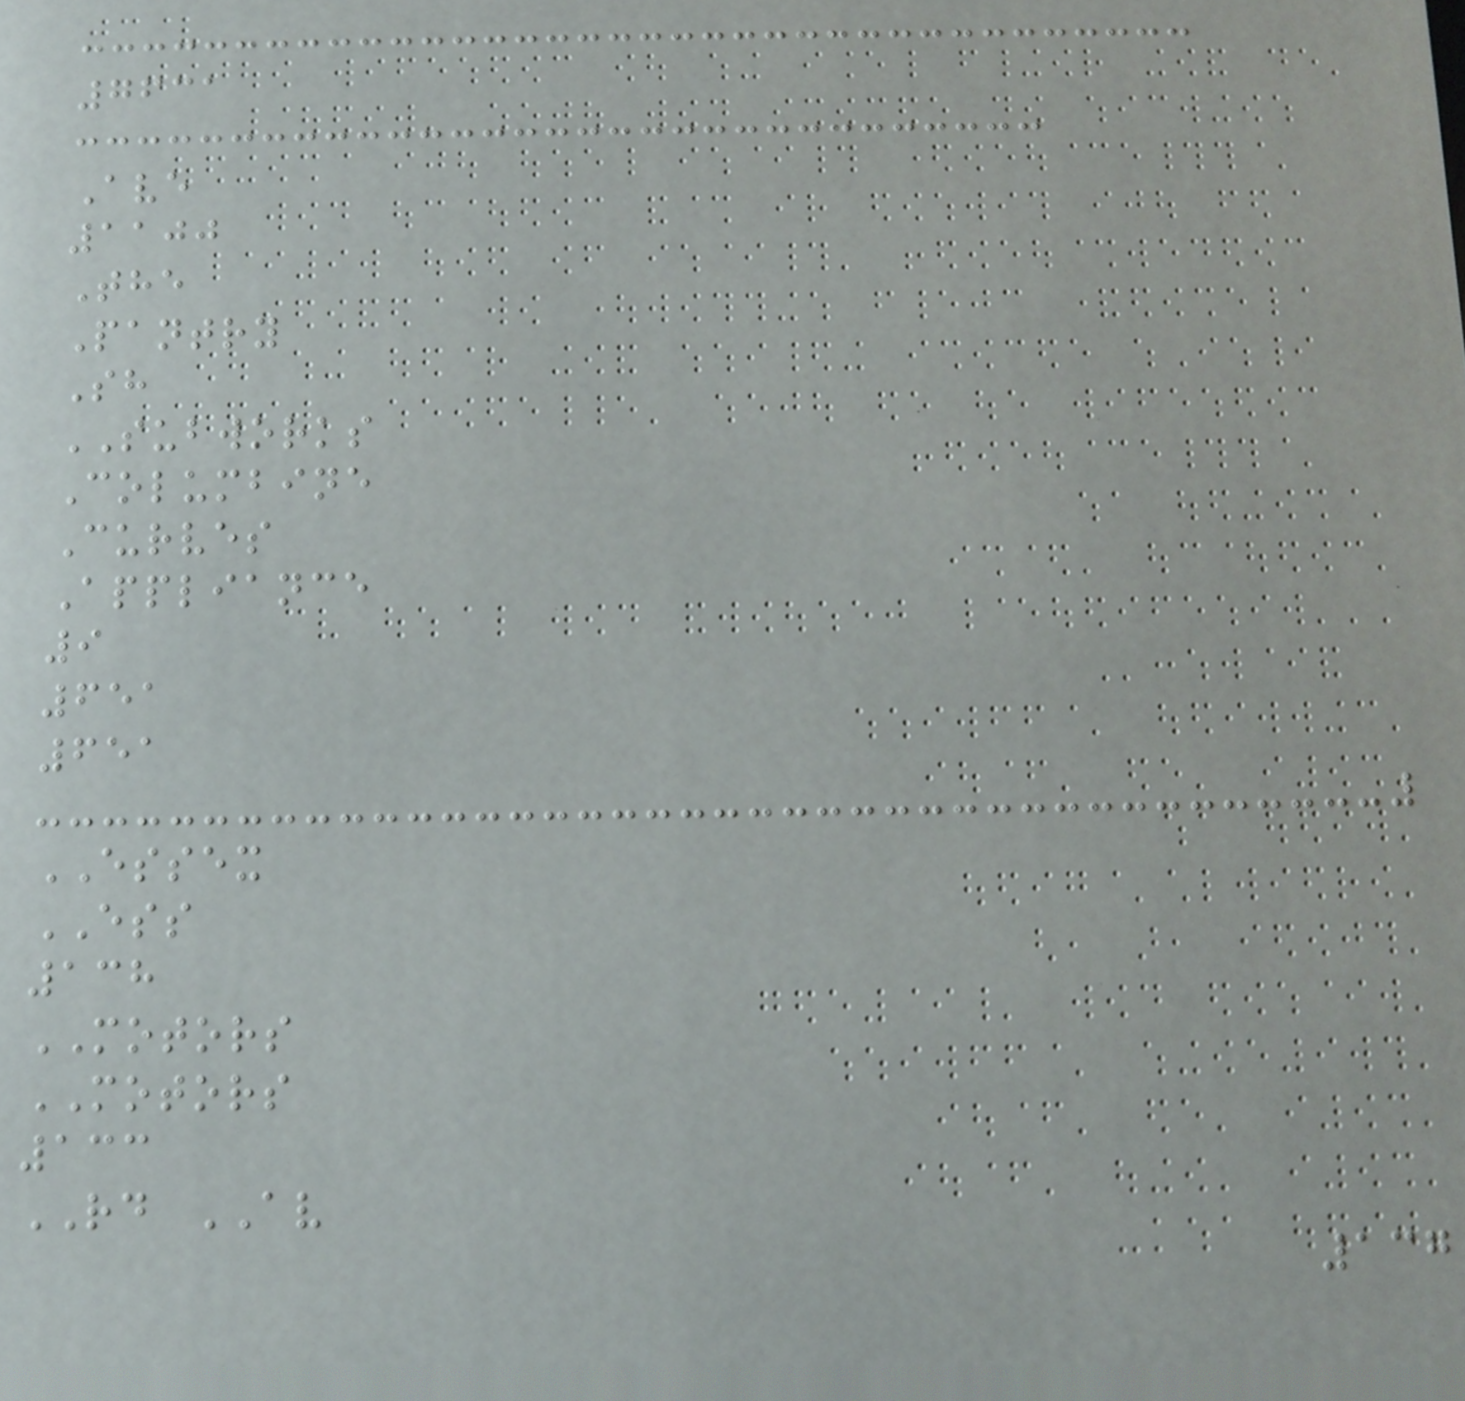7631
Ave
1100
The
Pantry
Sh
SUBWORKS
Columbine
Curves
Appliance
9
651
651
ESSEX
ESS
138
MOTORS
MOTORS
133
RD AV
137
